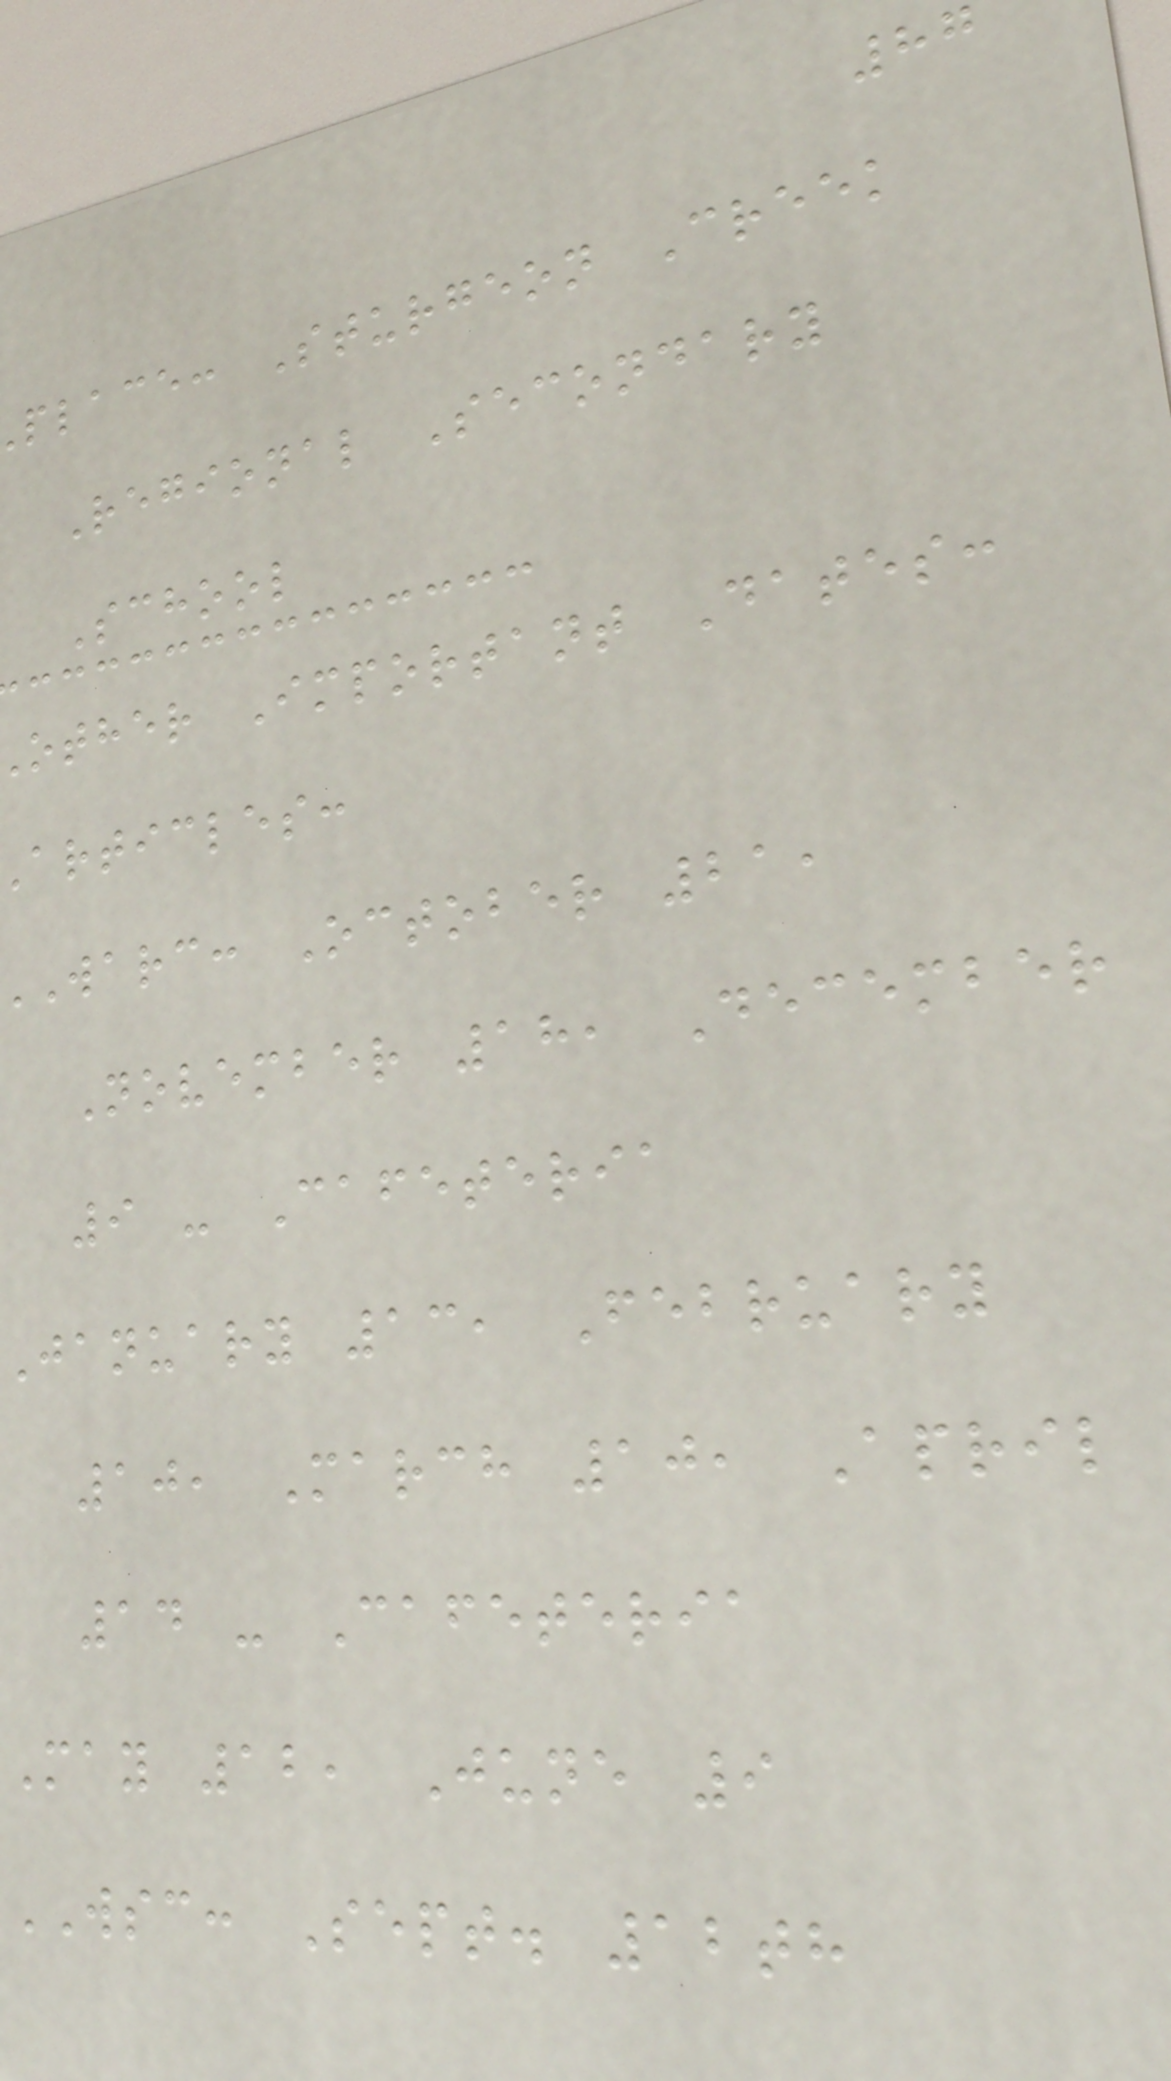87
place: Sturgeon Creek
Regional Secondary
School
other Important Dates:
articles:
warc: October 21,
November 18, December
9 - Cafeteria
January 13, February
10, March 10, April
14 - Cafeteria
May 12, June 9
WSC: Sept. 12th
